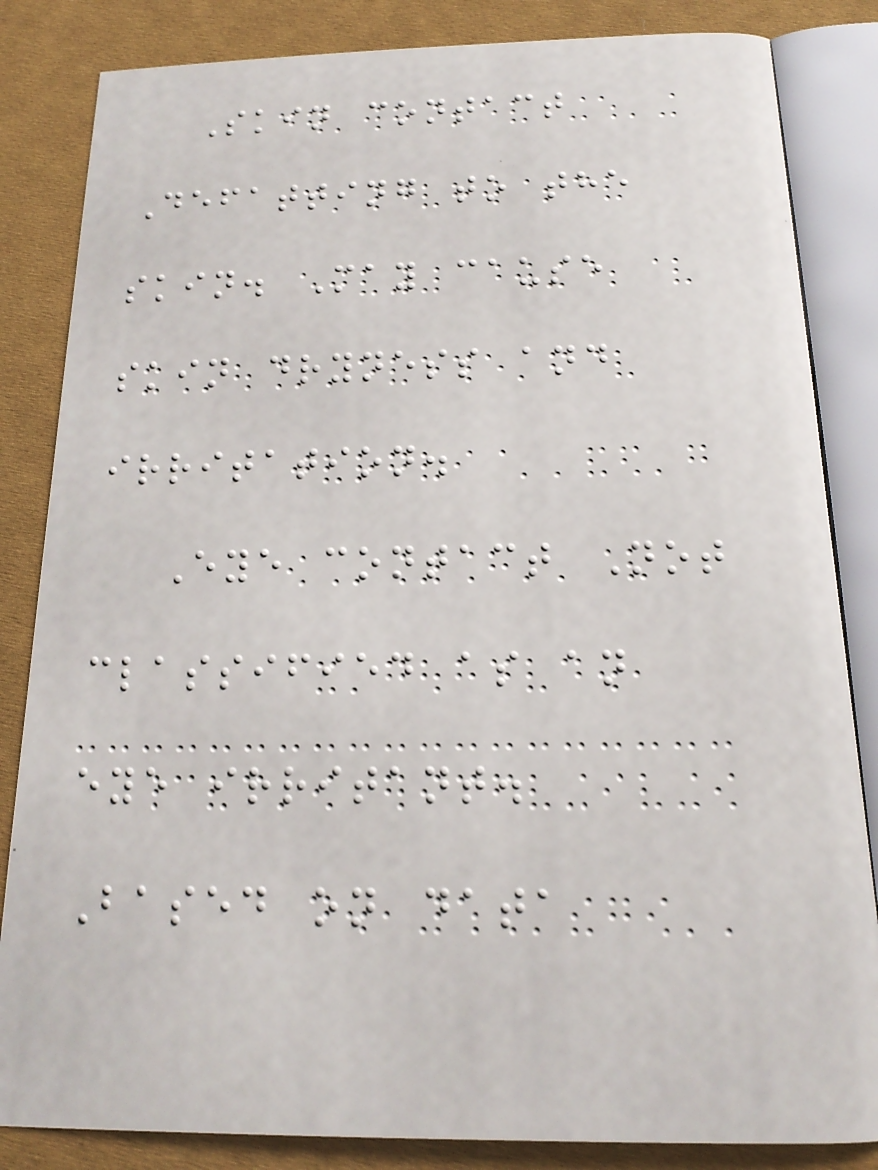Skin contact
Defatting to the
skin. May cause
skin dryness and
irritation.
Eye contact Not
classified as an
eye irritant.
Based on data
